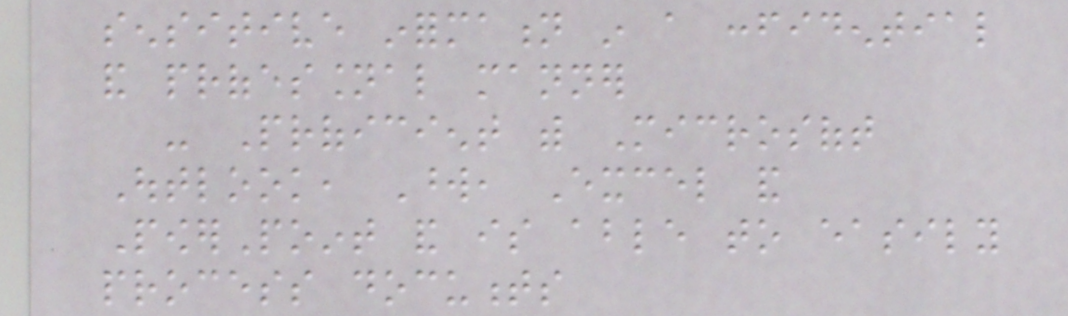sensitive information in a confidential
and professional manner
- Proficient with Microsoft
Outlook, Word, Excel and
PowerPoint and is able to easily
process documents
